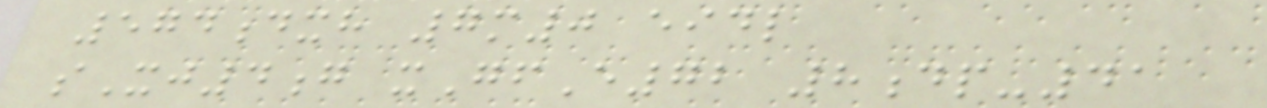574dxh 7m0 eidl
sXj4g xGfE72 8dp-41
